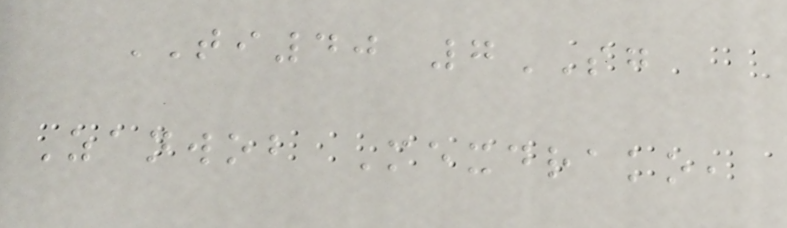TI40 7SG
Zanwob Mexdrako,
